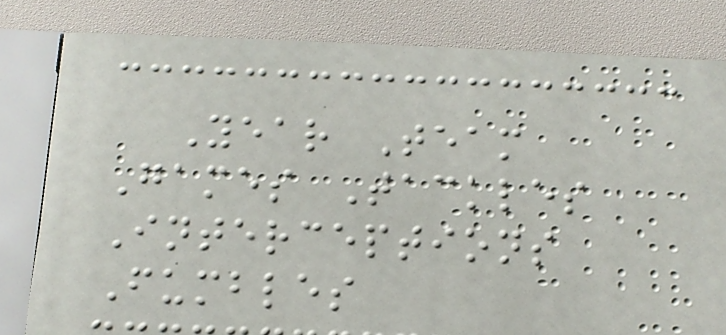Year Team
Games Tackles
Interceptions
Fumbles
